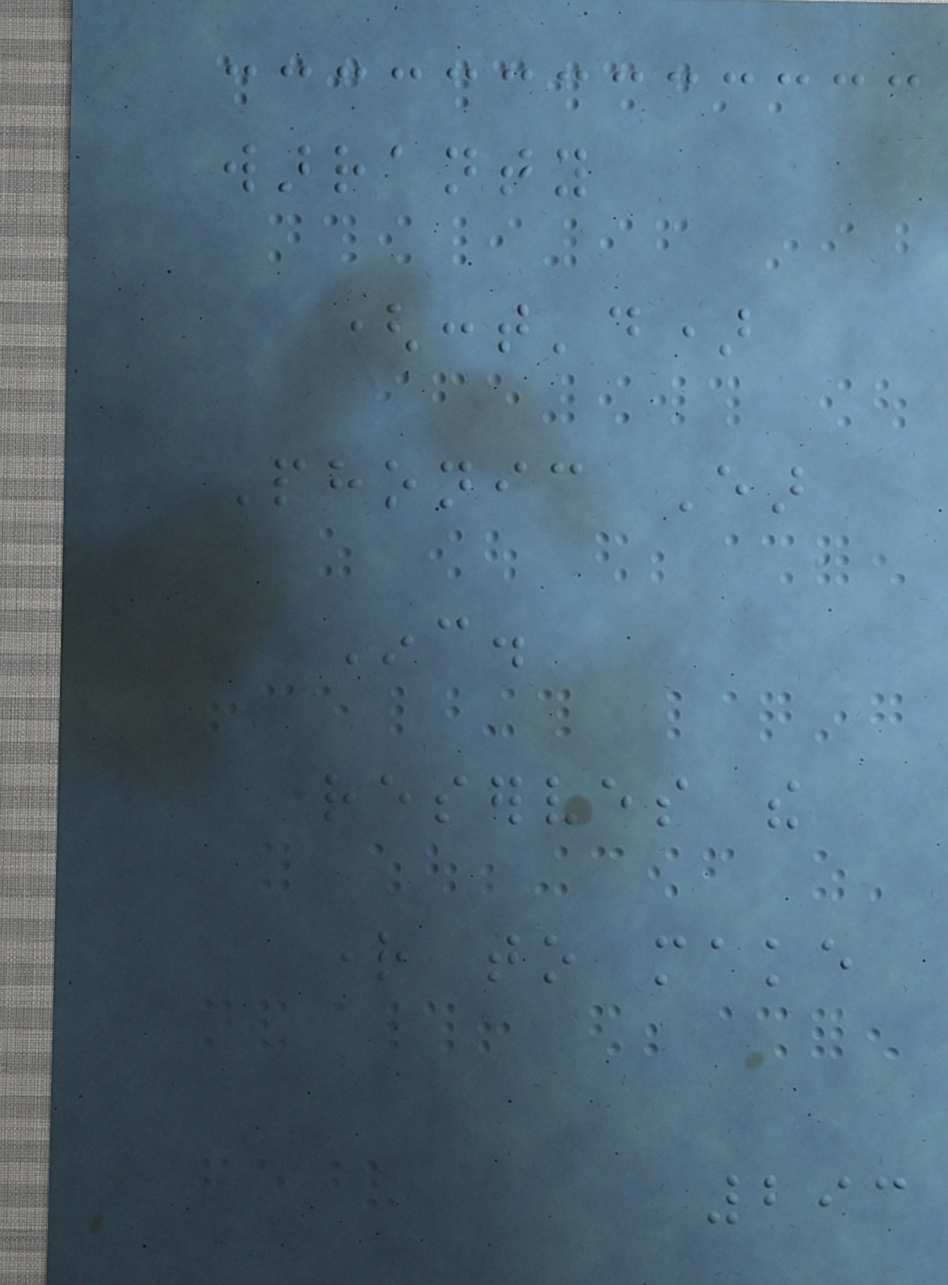warranty
(cont'd)
Phonic Ear
Inc.
reserves the
right to make
293
